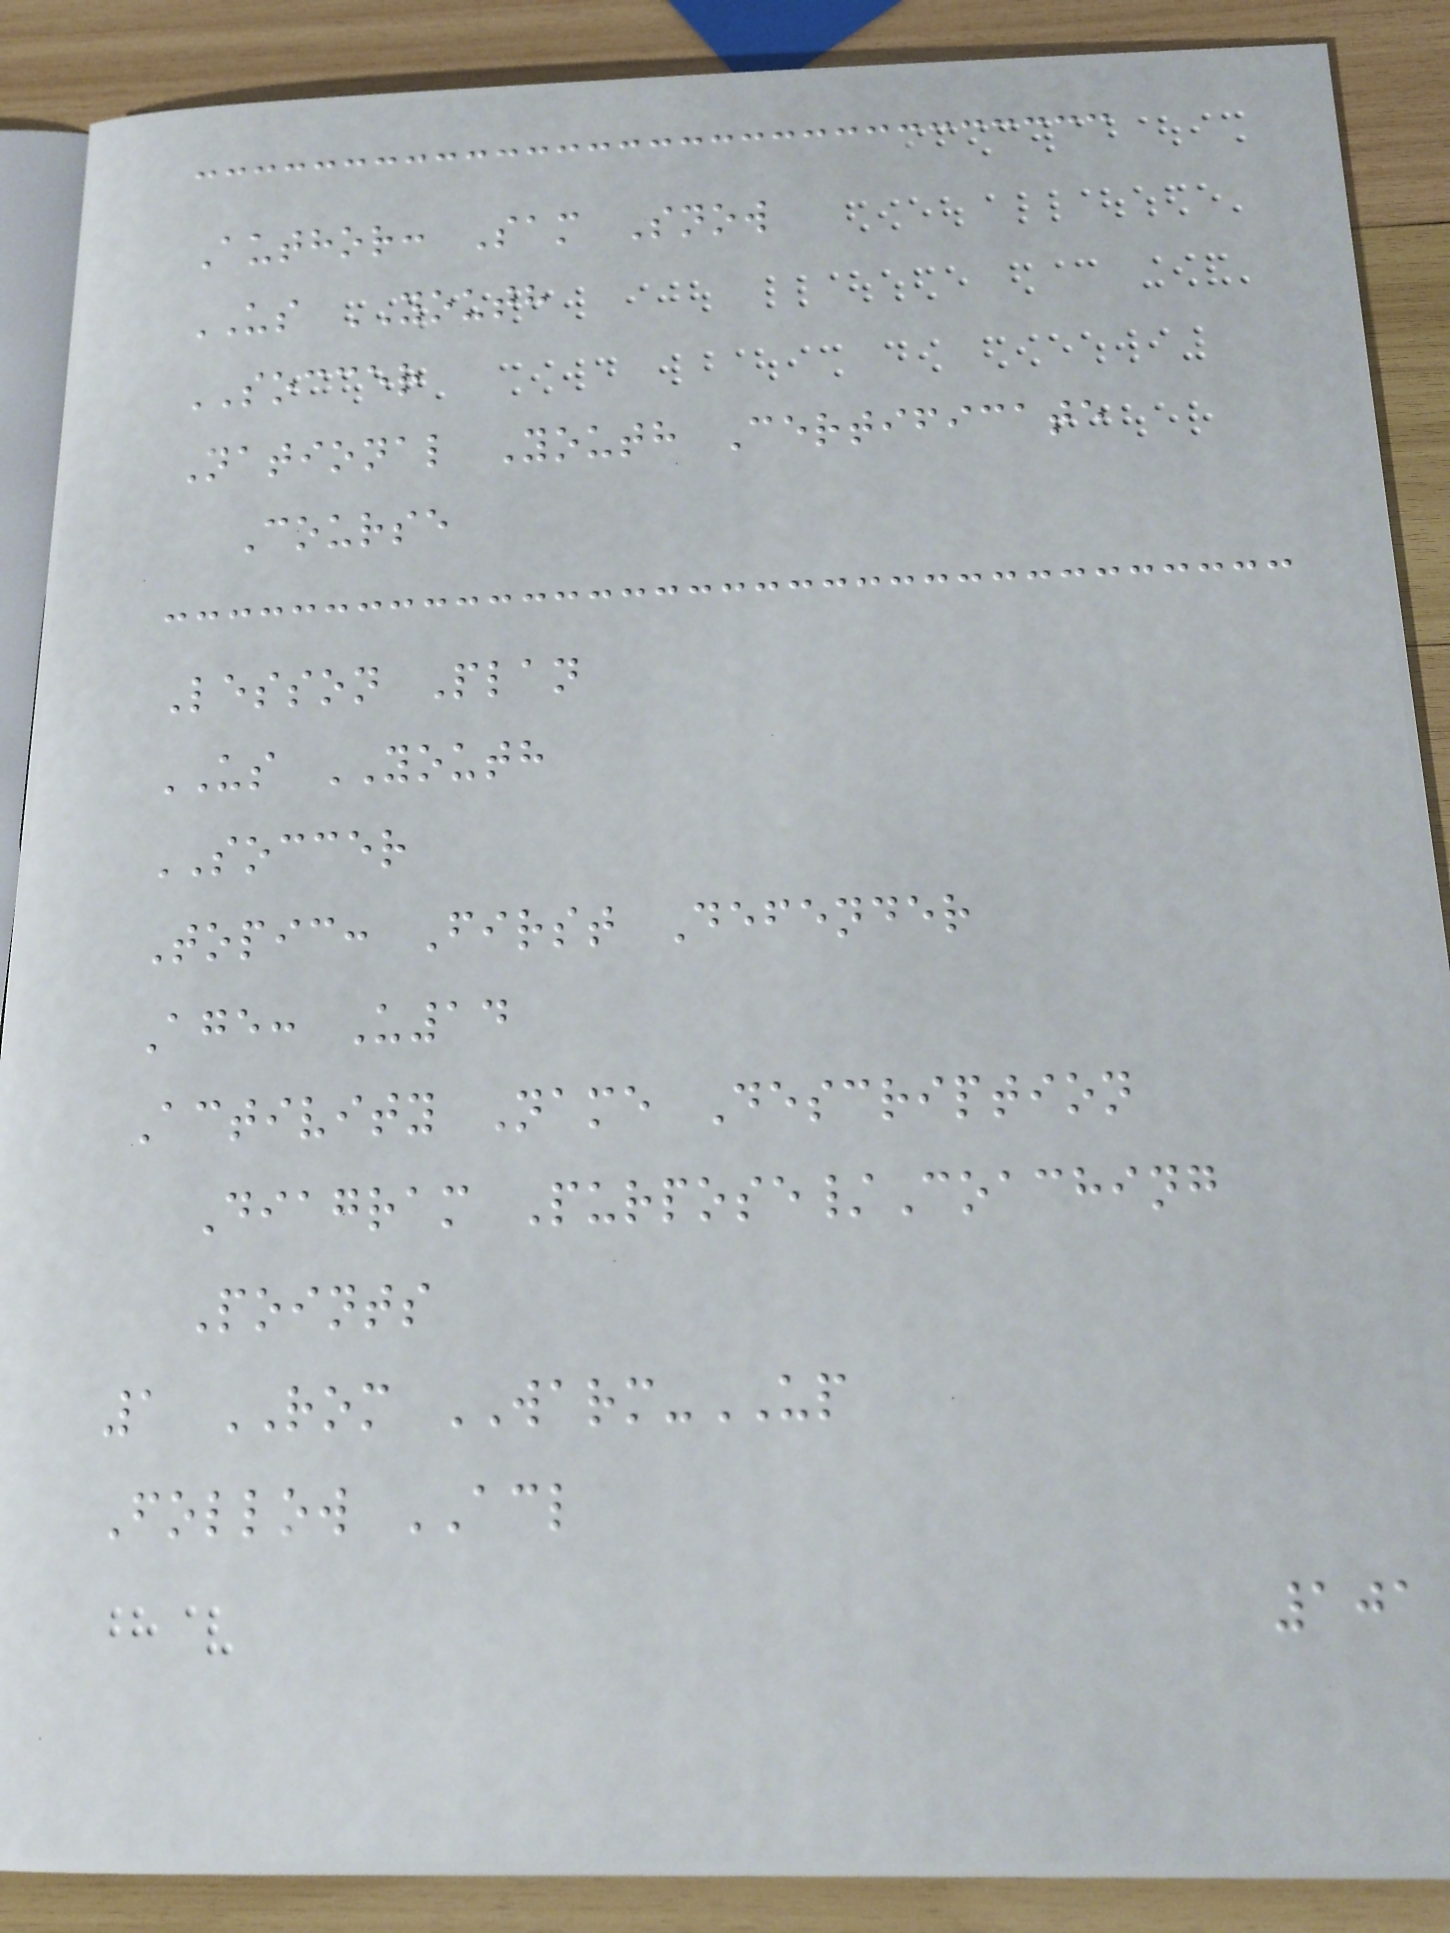Author: Sam Snow
US YOUTH
SOCCER
National Youth Certificate
Course
Lesson Plan
US YOUTH
SOCCER
Topic: First Defender
Age: U14
Activity Name Description
Diagram Purpose/Coaching
Points
1 ROM WARM-UP
Follow ACL
101
